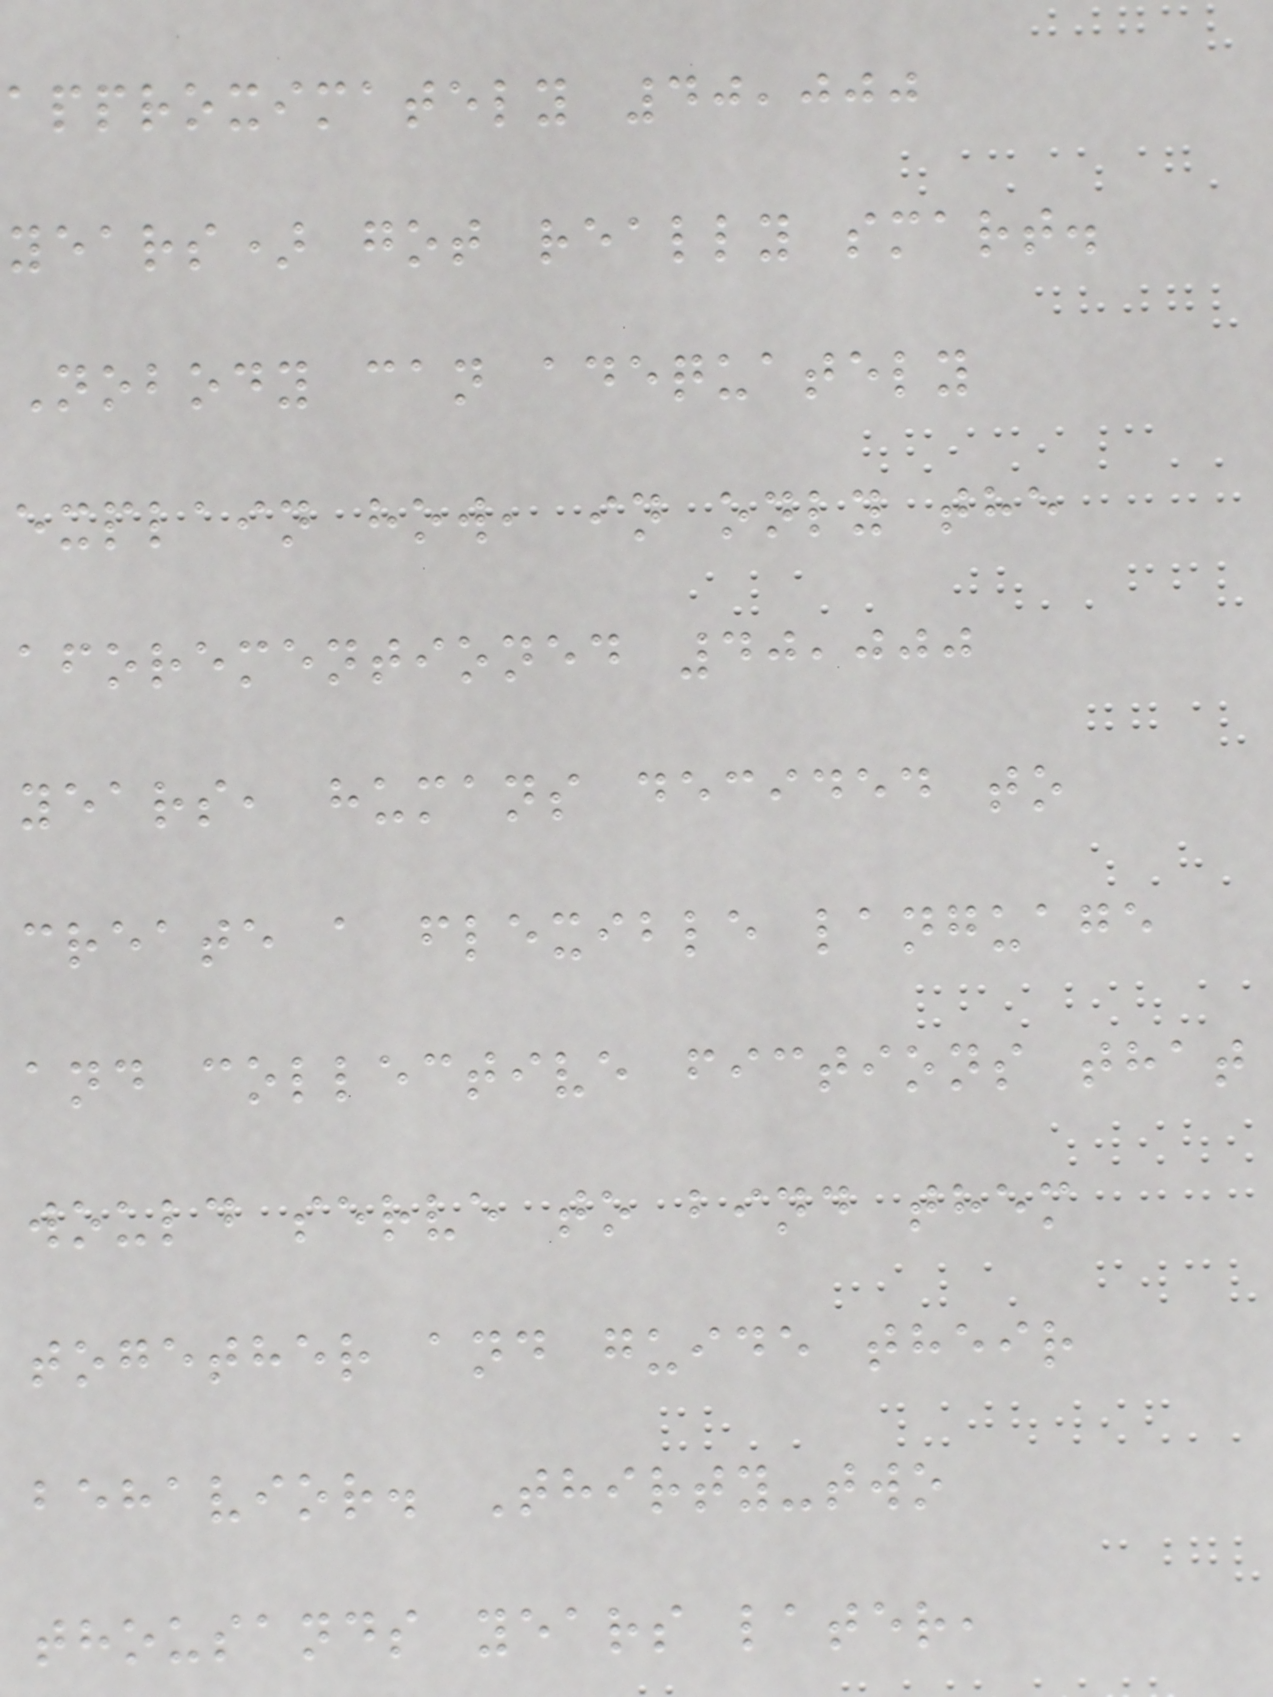approximately 40,000
years) got really smart.
Nobody can adequately
explain how, in only the
aforementioned 40,000
years, humans decided to
create a flexible language
and collective fictions that
would serve to bind them
together and guide their
behavior. Thirty-two
thousands years later,
